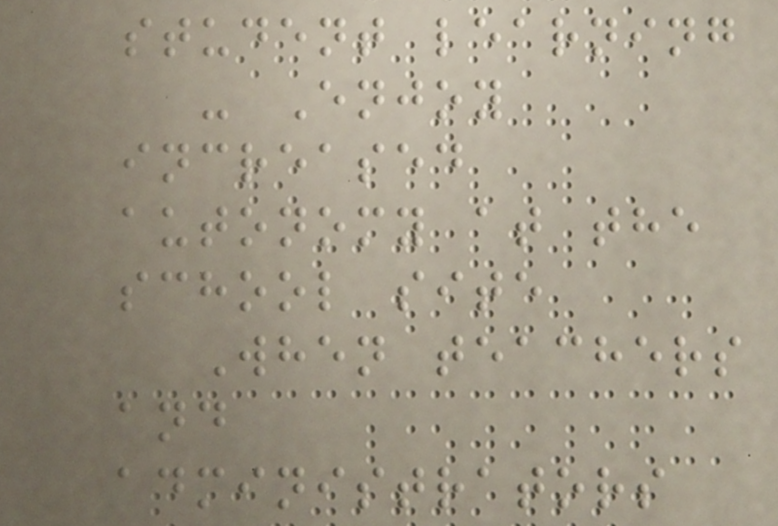student learning
- Enjoy
increased
autonomy at the
school site
When teachers
and
administrators
